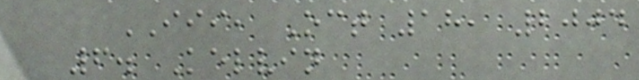III, Oct 18, 2004
6. Kelvin
